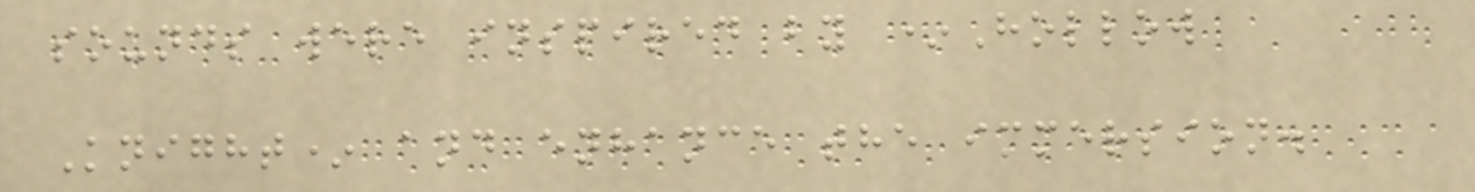sounds were inspired by *Hollow
Knight* and enhance the immersion.
